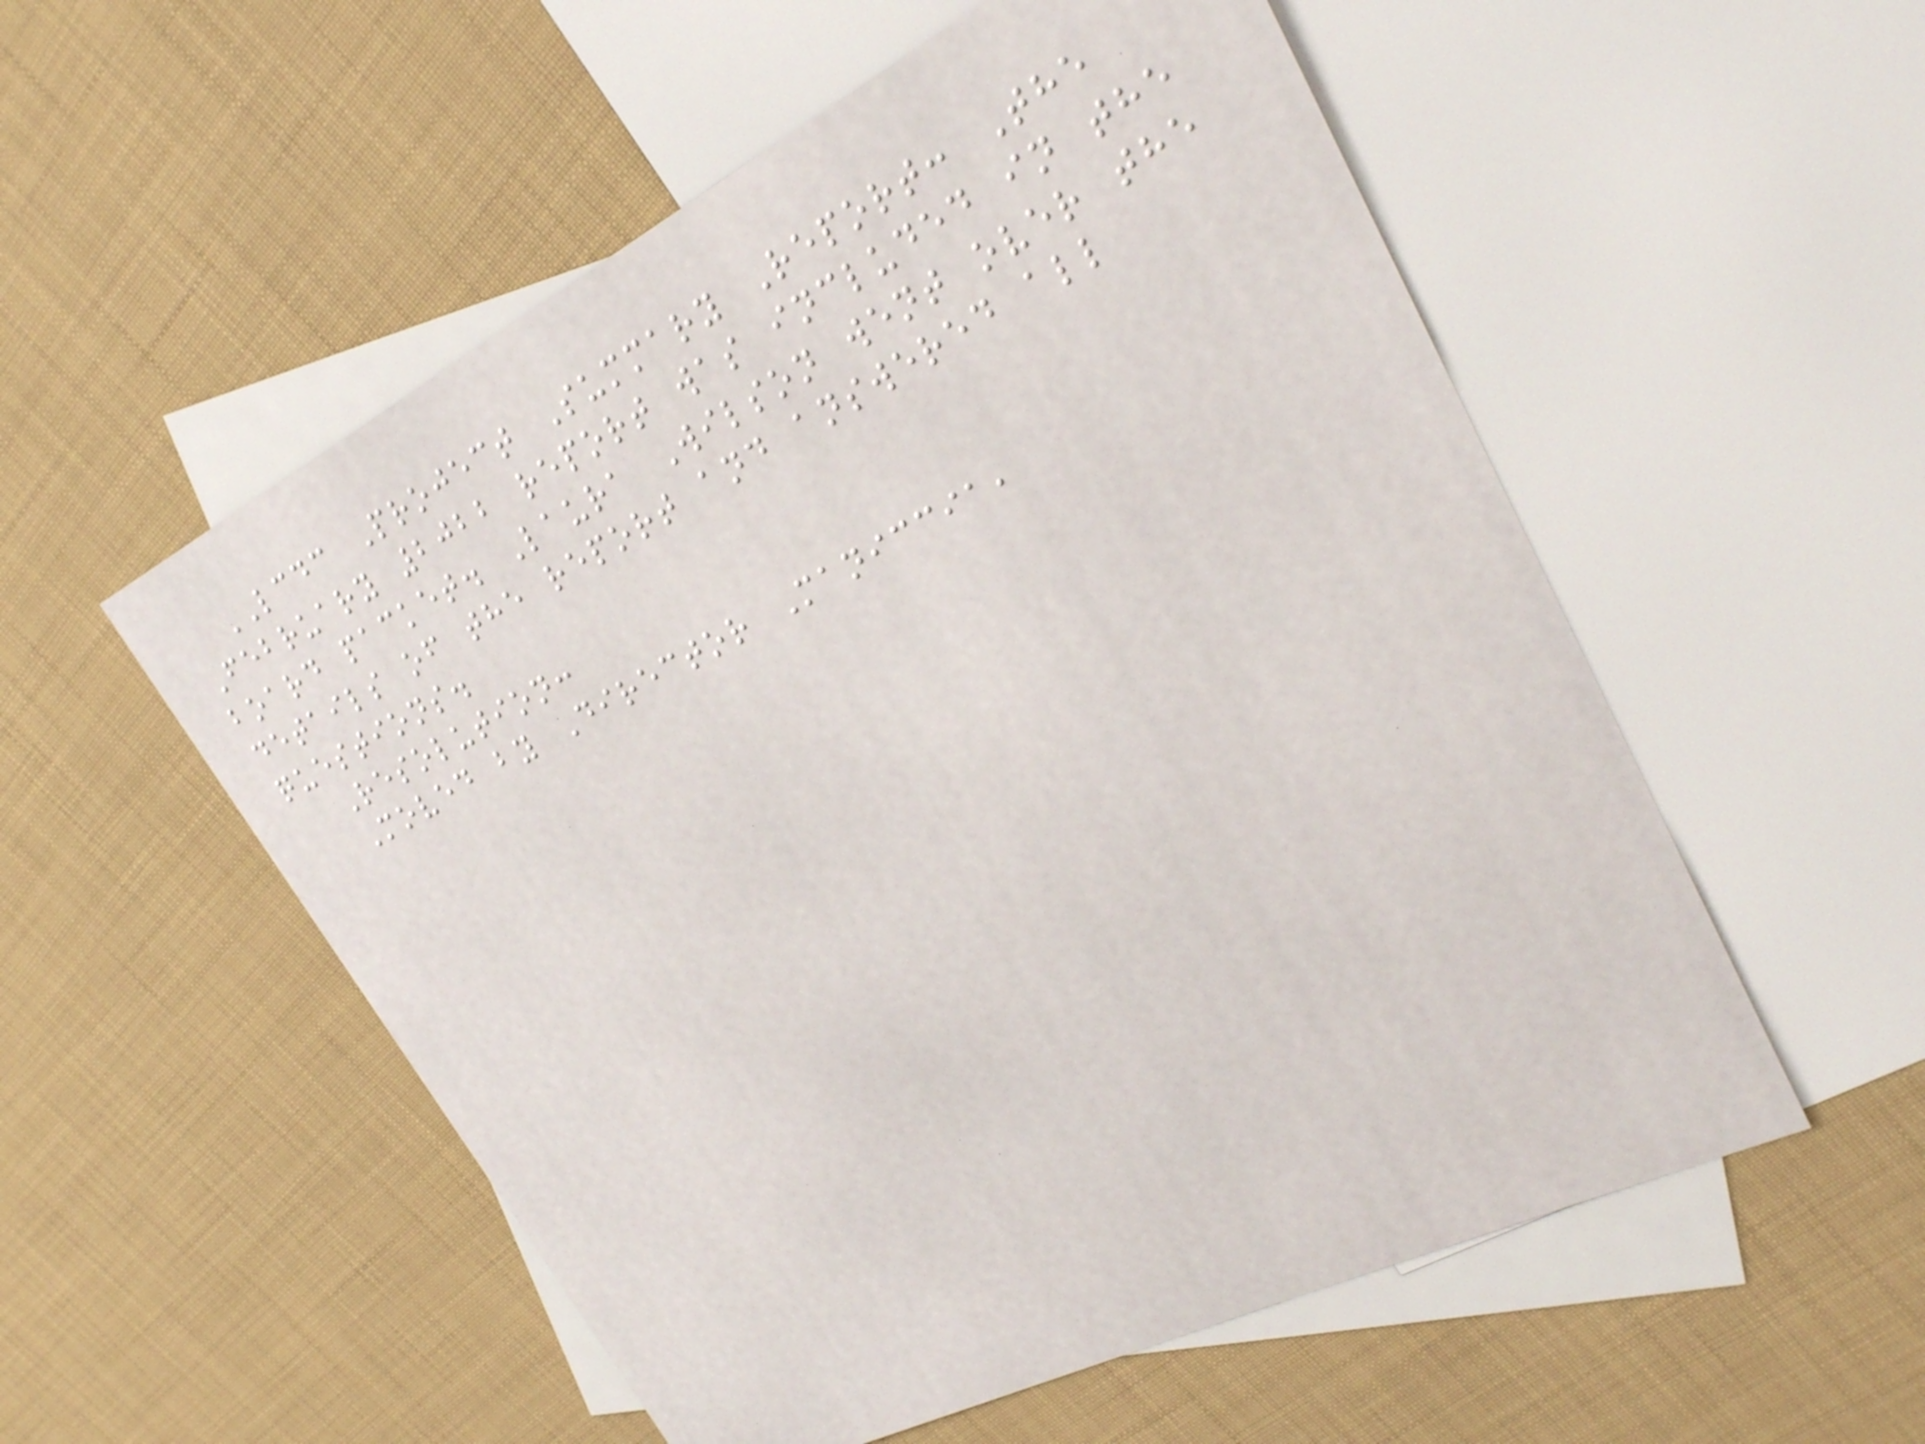LCDC Project Summary Report: The
February 2022 report was included in the
board packet. Laura Wilson went over the
details of the report and answered all
questions.
Resolution:
Moved by Director Maniccia,
